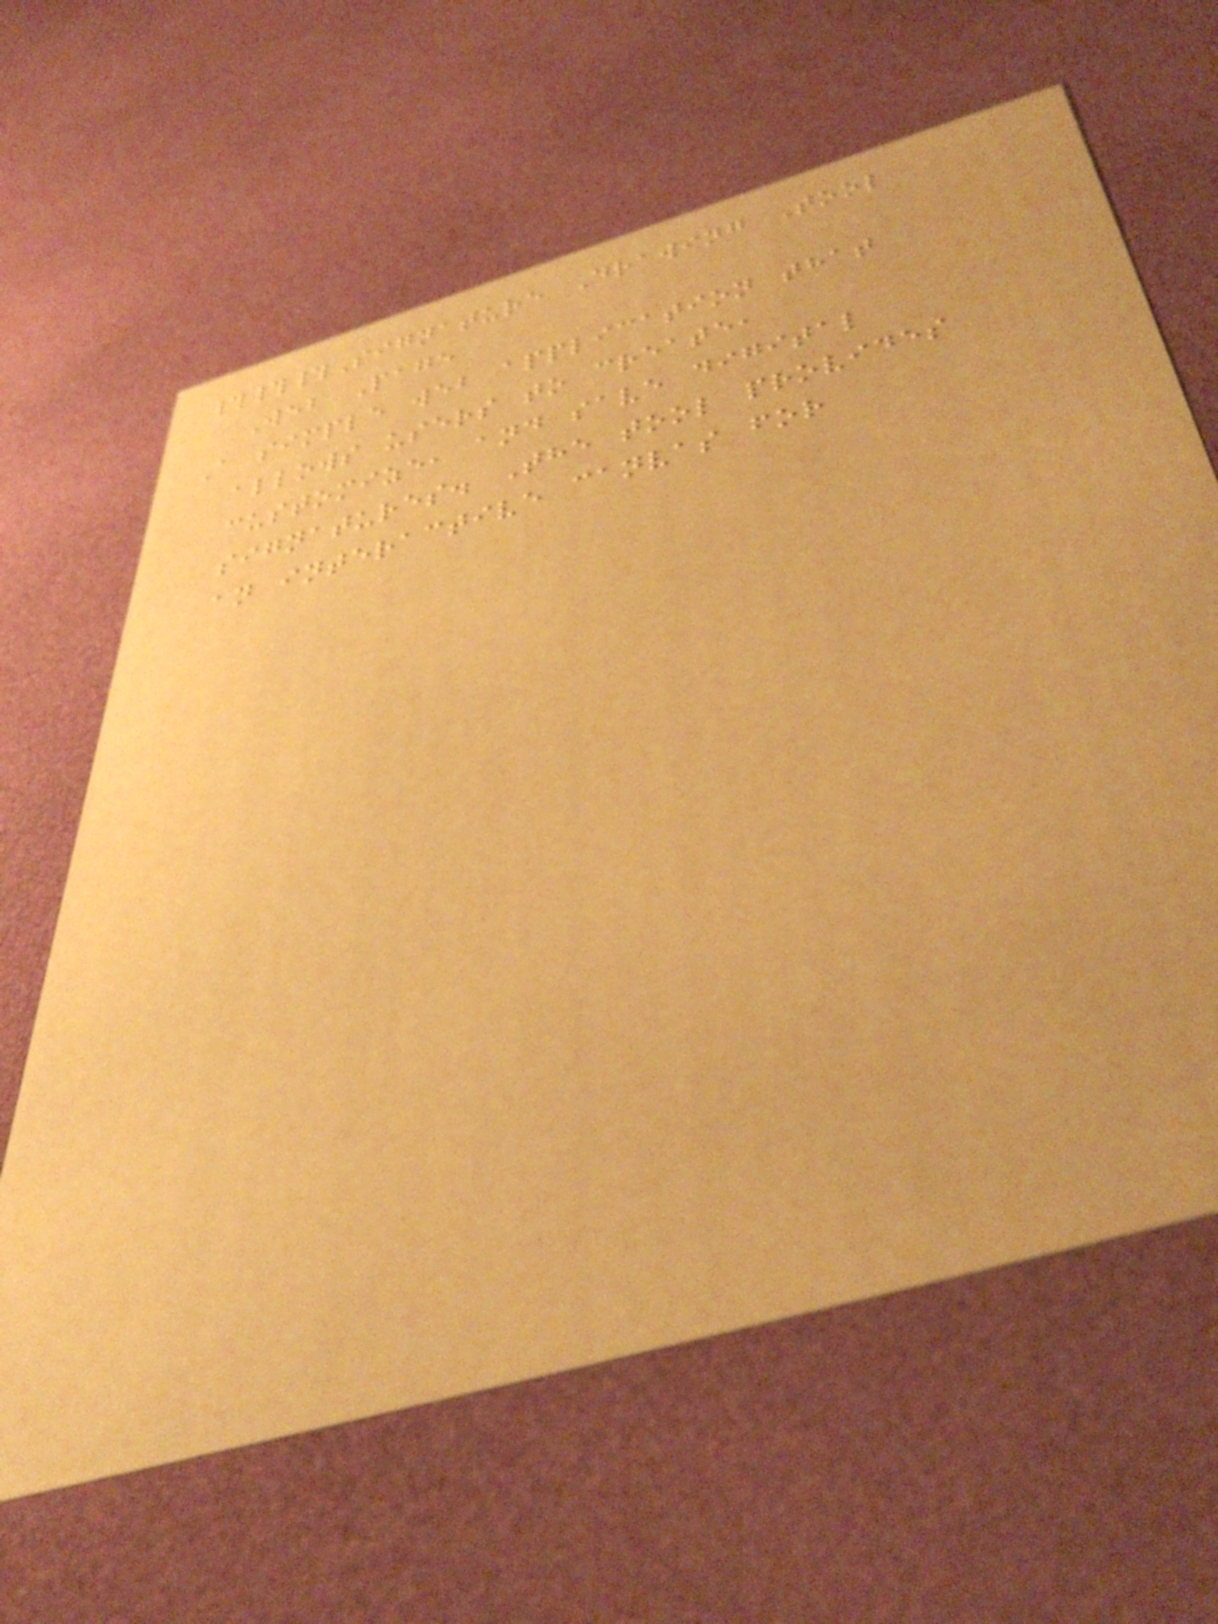###Signature Drawing Tool
Web Page
A simple web application that
allows users to create,
customize, and save digital
signatures. The tool provides
an interactive canvas for
